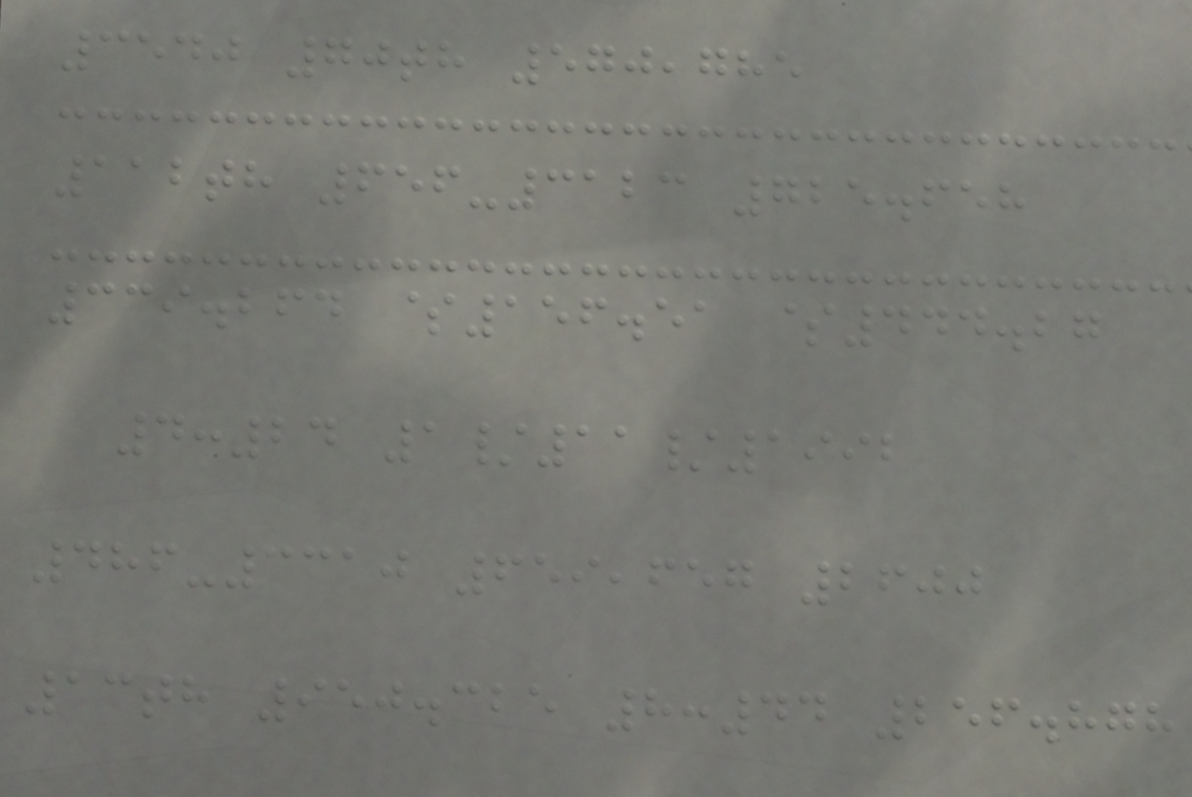3540 70th 570,785
112th 656-3123 725.658
339.264 $156.51 $444.27
4:24 1/11/1992
486-3310 659,657 2600
13th 950.325 8:44 256.878
